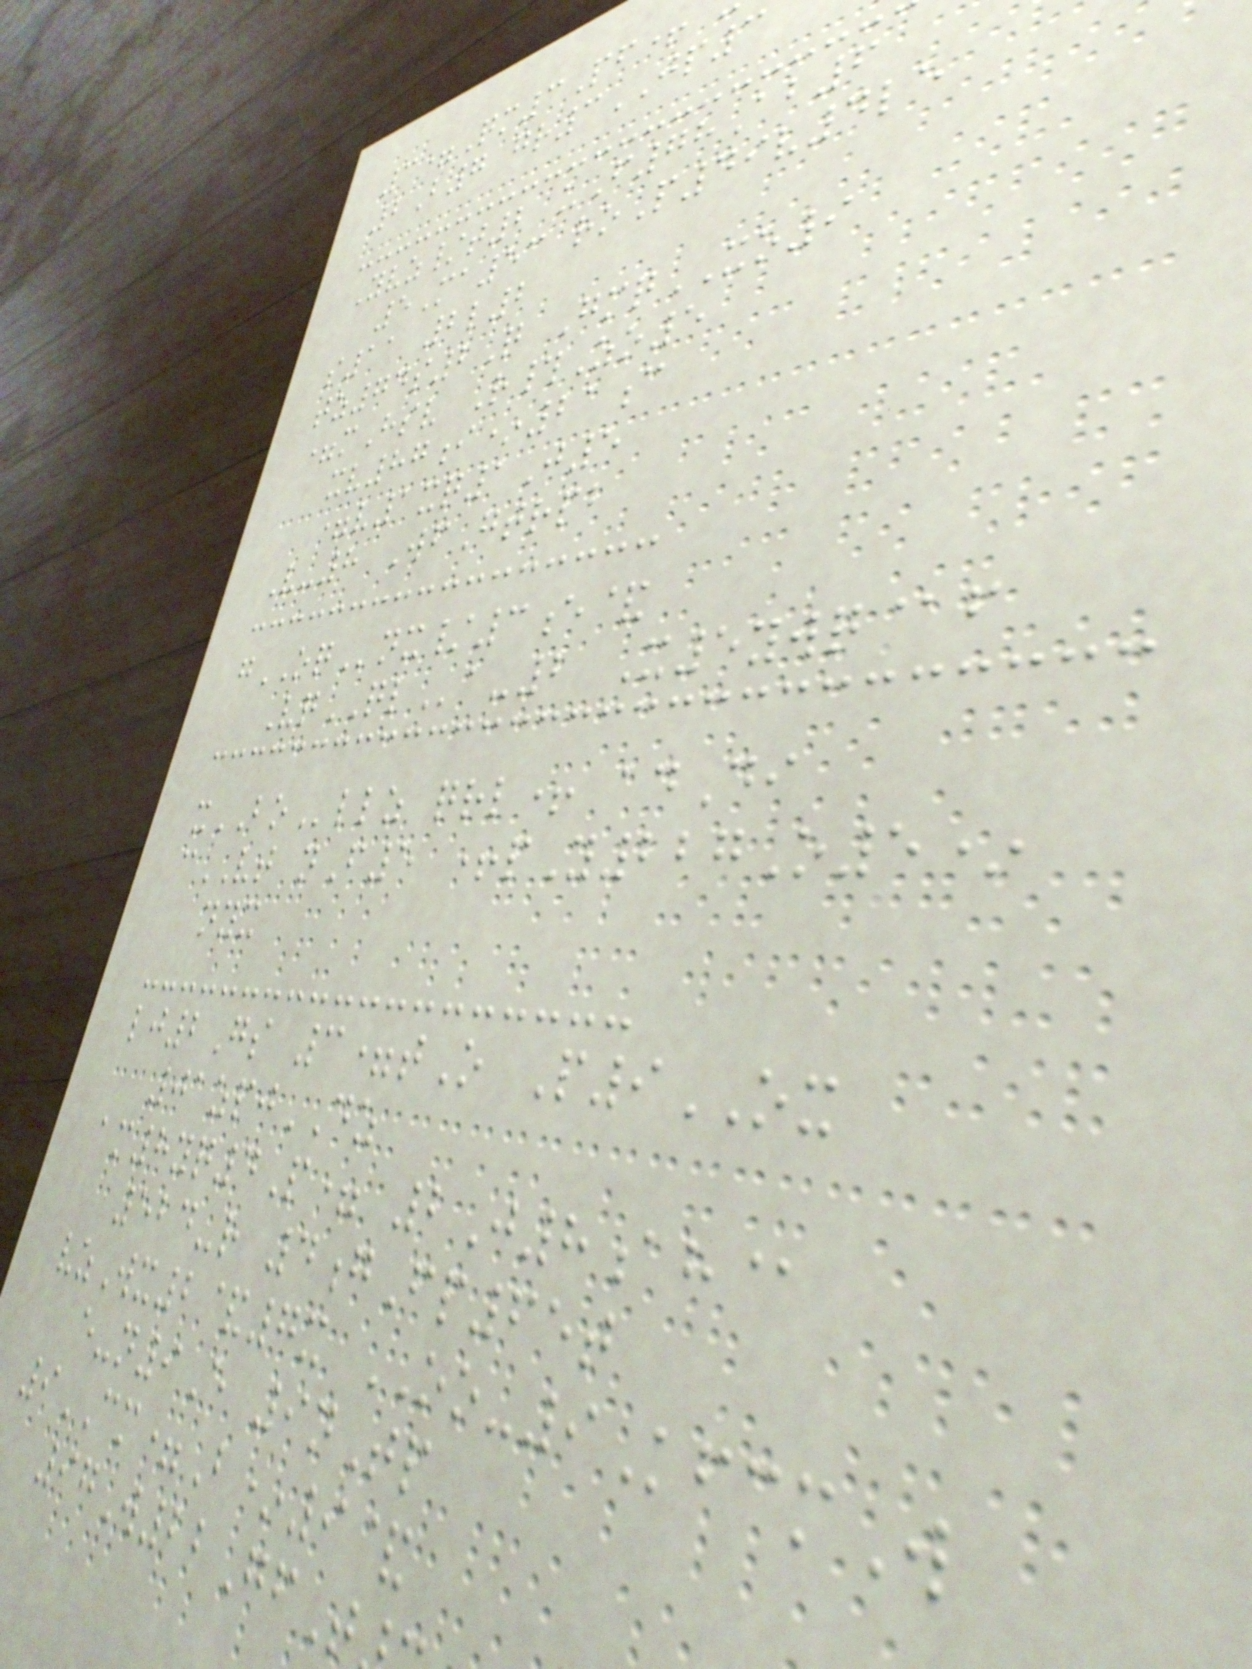3=Qm3Pf+
2B7 gr3JP3
Yvz/t2 uF78Ab6
5Ma53 roP49v4le
s11 2l2
tz74s2Q GmqXO9
=mHsv R#Zo5
xv87i*21c
=v1xq1J5
V-8 WfGtrpb
gOQnx/3e&
VqQLa-2 X5ywq@f
xBOllz qrl+ adDi
cVT nF5 +pY227O5*
nyx
lj2Gs 3=tO P9OX
01zpjDZ
am8yq4P= 2J8ah@
524-r 4gFp65t
vzWx2&7x OO-9KfcmW
e-n9E 9nTp
9CM=B*9&
97W22GfT
